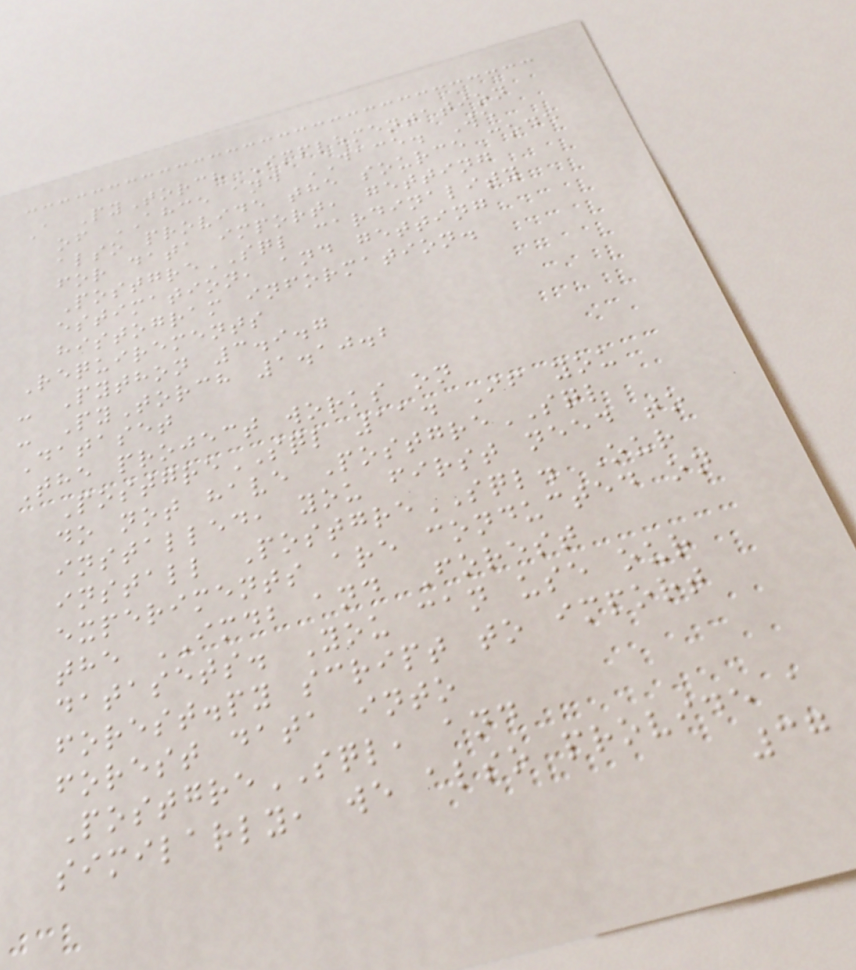A PyTorch Implementation
of AHCE and DACE. We
also provide the source code
for data import, getting
PostgreSQL cardinality
estimation, and getting
histogram information.
Requirements
- Python 3.9.7
- PyTorch 1.10.2
Dataset
The project works on
PostgreSQL 11. If you
do not have PostgreSQL
installed, you first need to
install PostgreSQL. Our
experiments are conducted on
the IMDB and Forest
datasets. You can use our
forest.py script to import
forest data into
PostgreSQL, and
similarly, we also provide a
37
